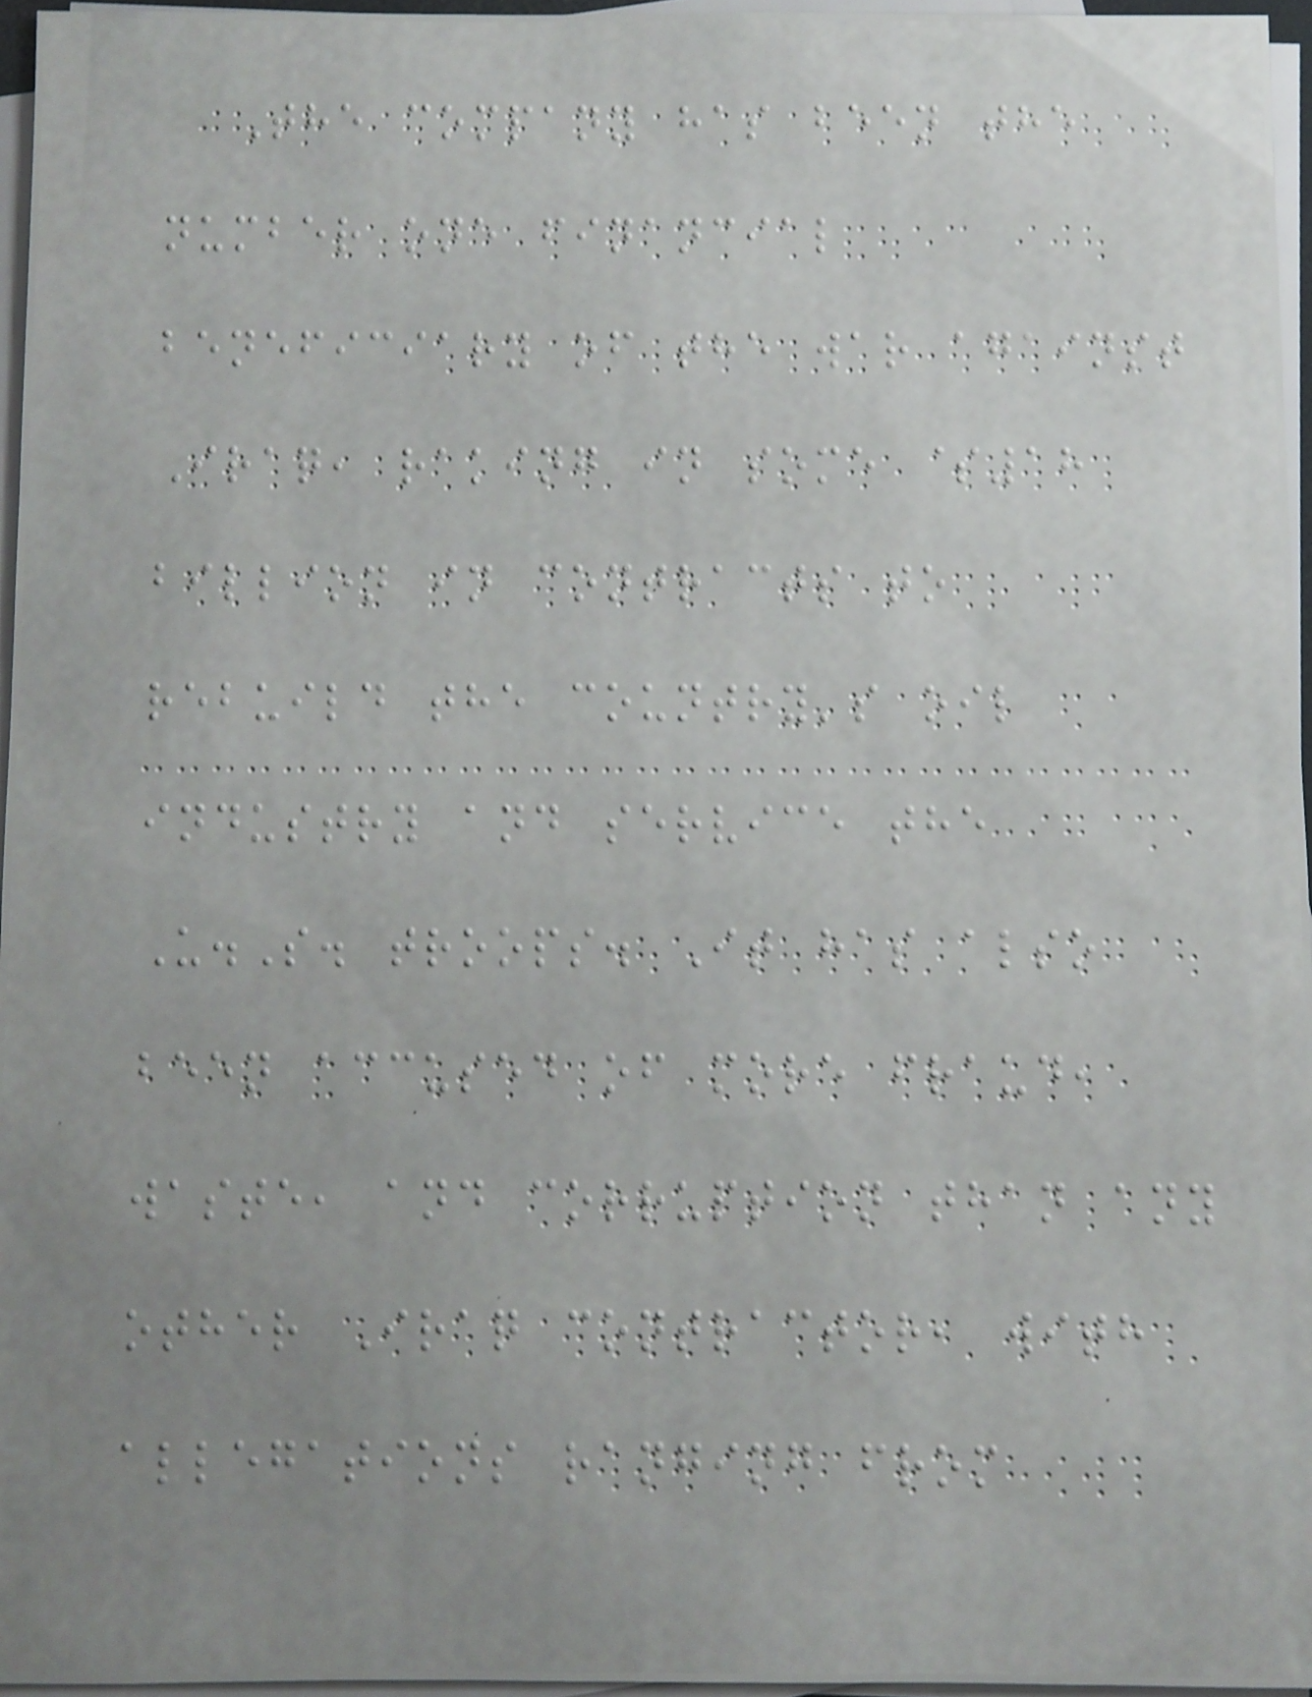The company has been the
number one financial
beneficiary of the war against
Iraq, raking in some $18
billion in contracts to
rebuild the country's oil
industry and service the
U.S. troops. It has also
been accused of more fraud,
waste, and corruption than any
other Iraq contractor, with
allegations ranging from
